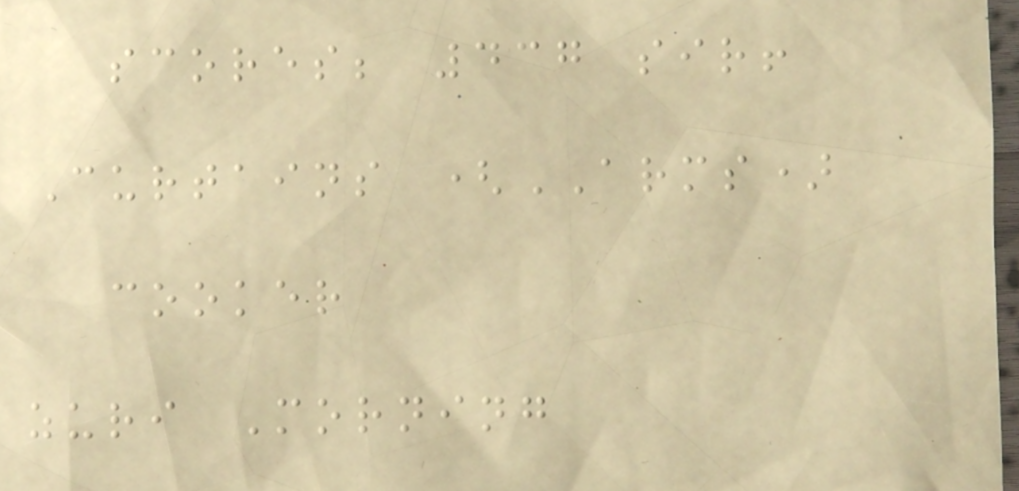scores; 437 sir!
Curtains (ARMS)
cooker
zuri Morning
